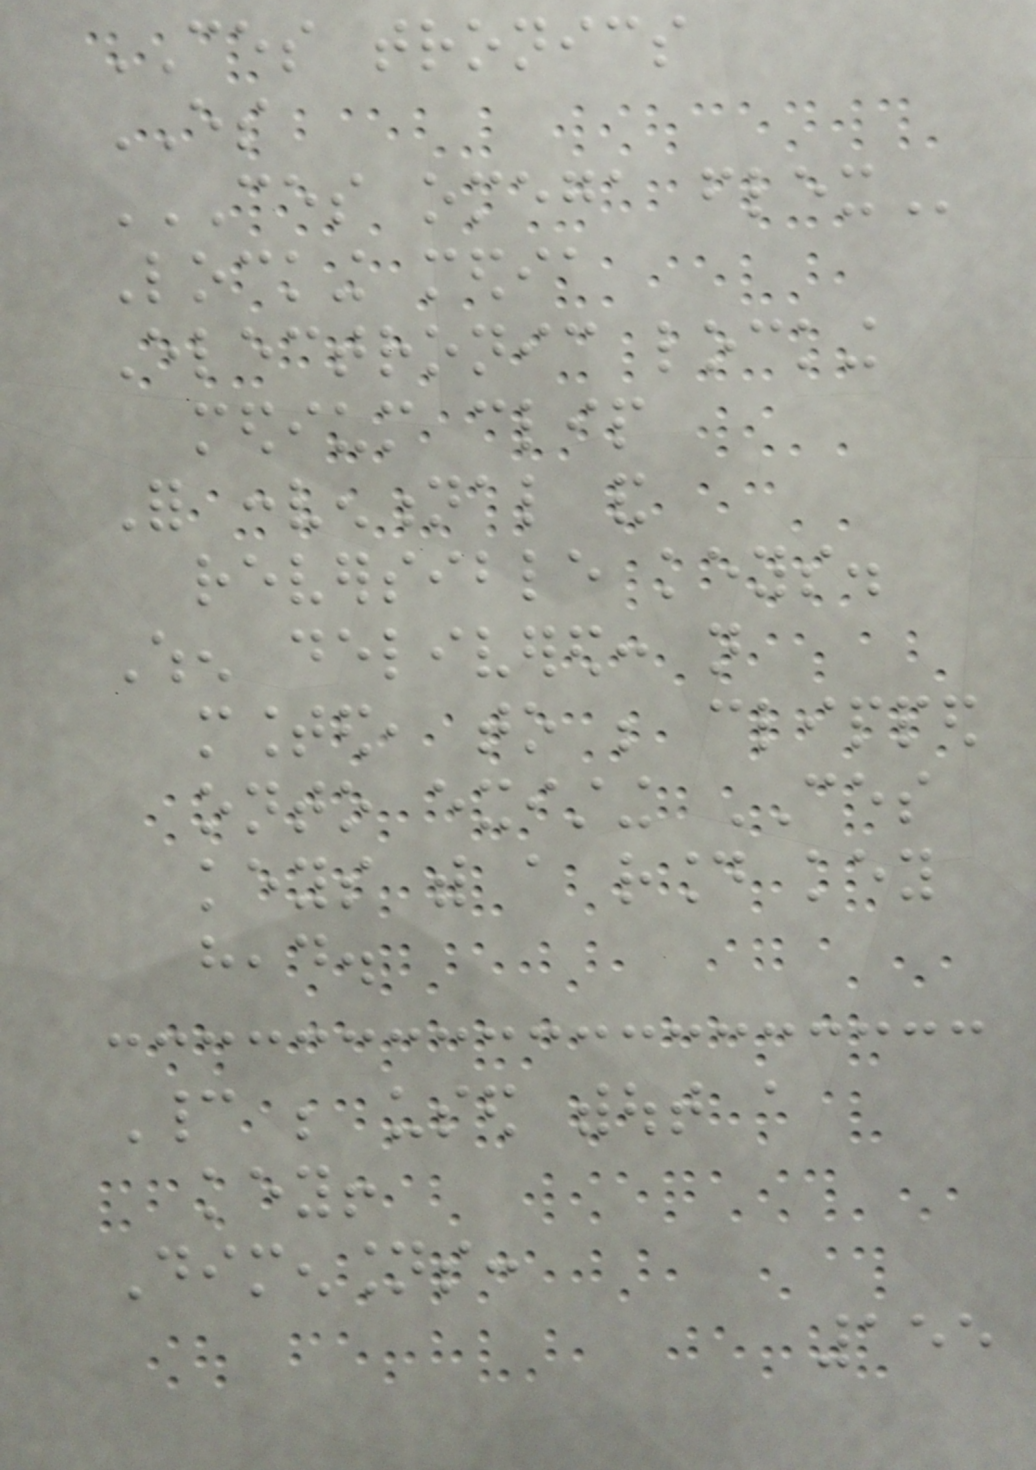CES tronics
ES
CES OMEGA FLEX
Locking media
Electronic locking
medium clip
For conventional and
reversible keys.
When delivered: not
mounted, to be clipped
onto existing CES
keys with a round key
head.
Cannot be used without a
key!
Dimensions:
155
